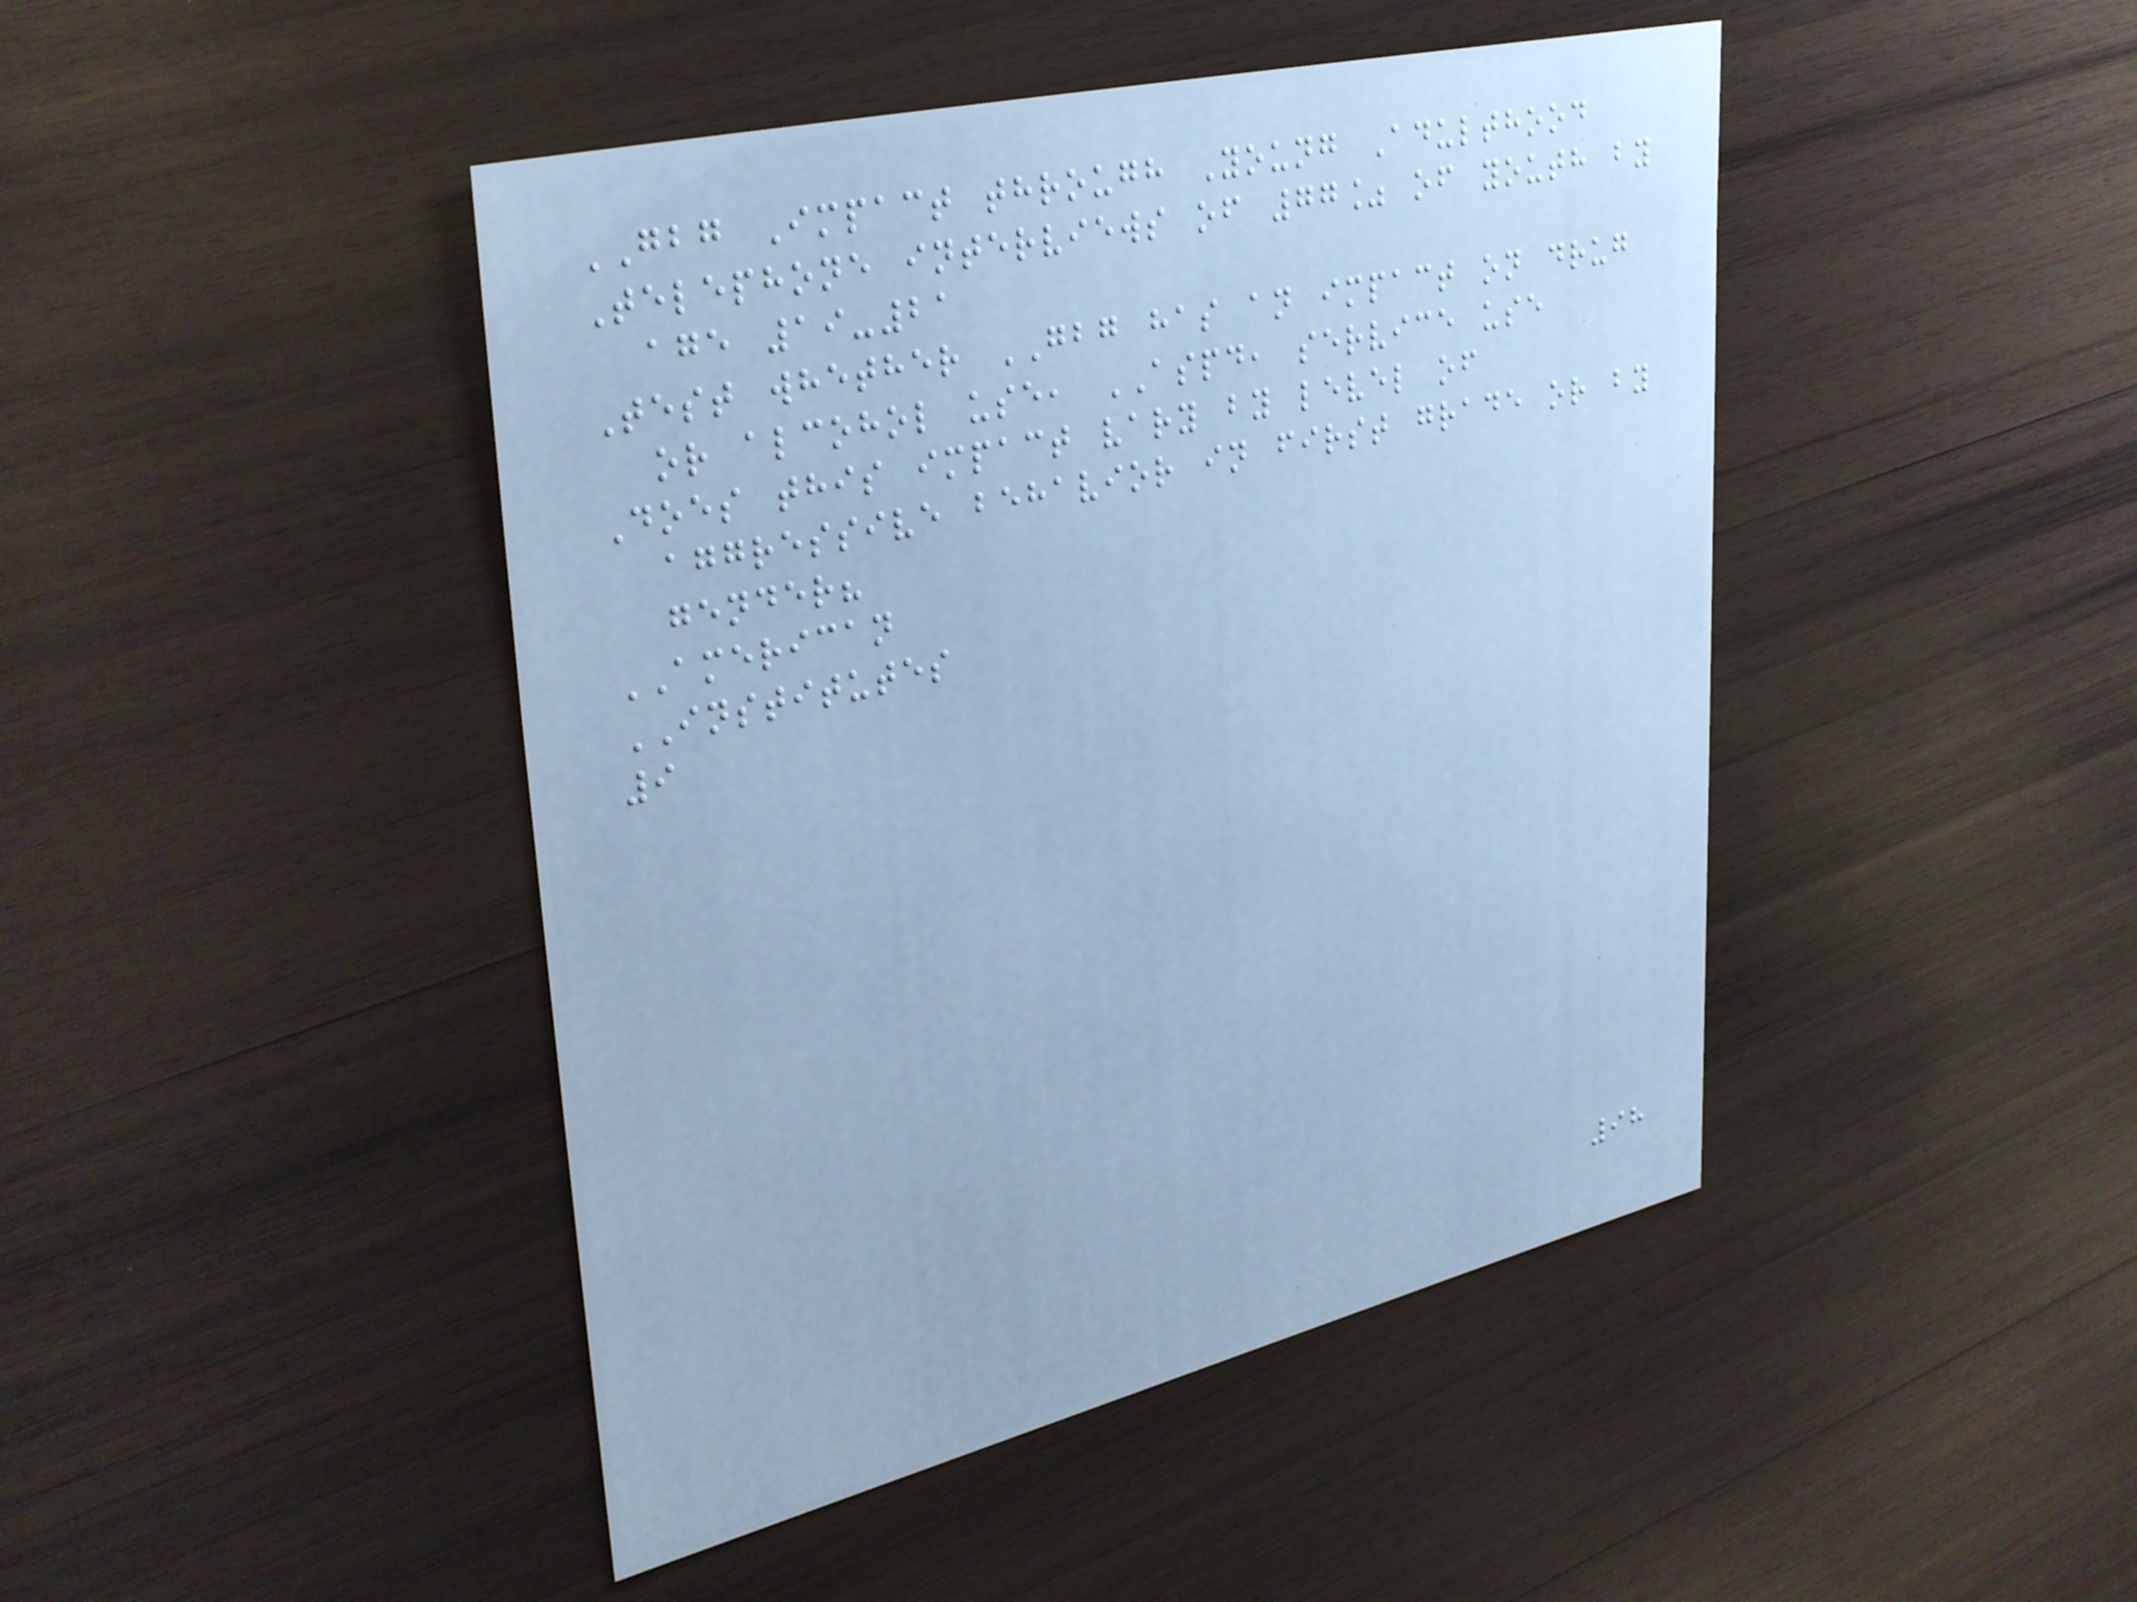GBG Impact through Young Adulthood
Telephone interviews of 77% of youth by
age 19-21
Test whether GBG has an impact on drug
or alcohol use, ASPD, service use
Does this impact vary by level of
aggressive behavior in first grade or by
gender?
AMERICAN
INSTITUTES
9
98
